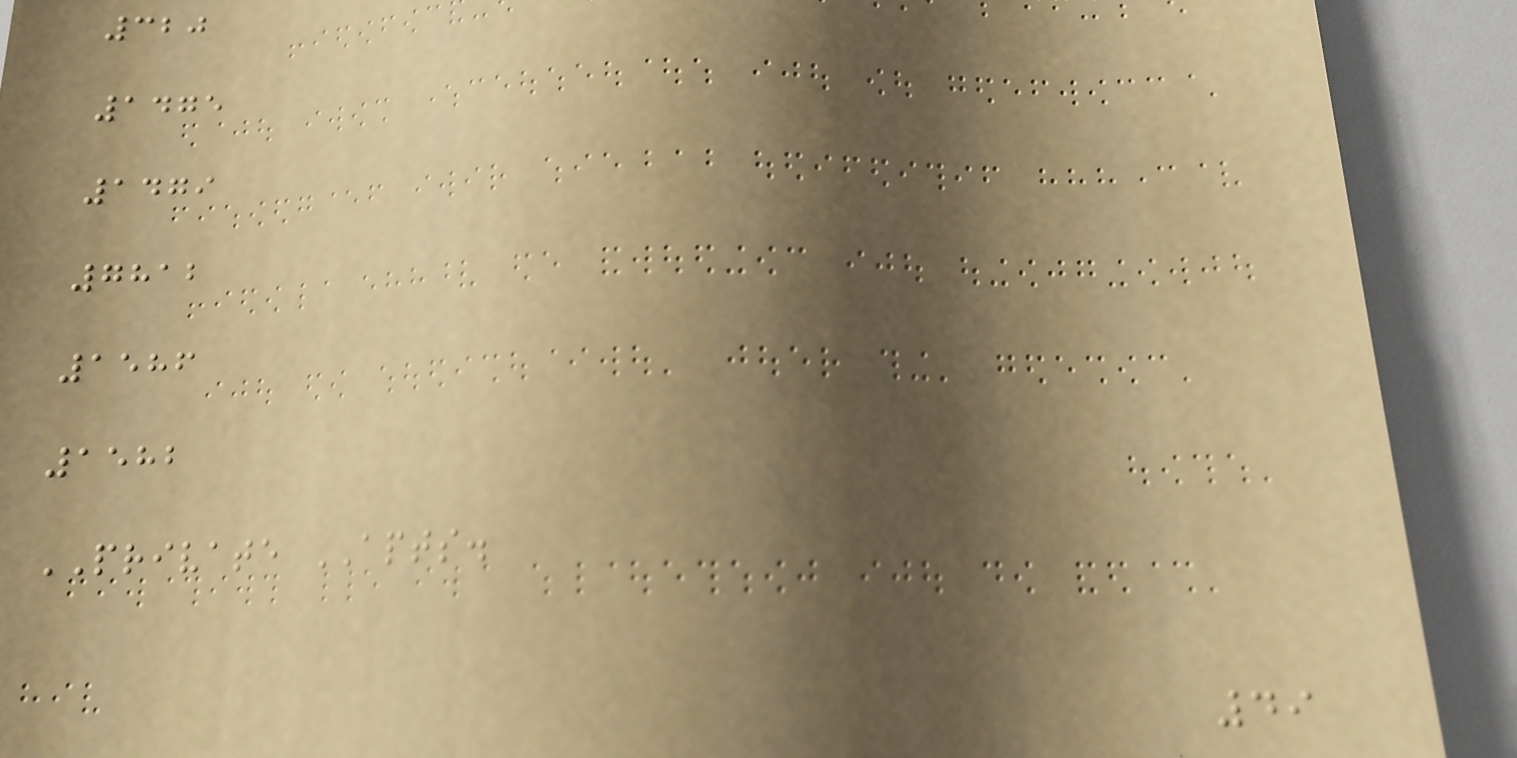320
1475
1479
7812
1586
1582
PRIVATE APTS.
49
